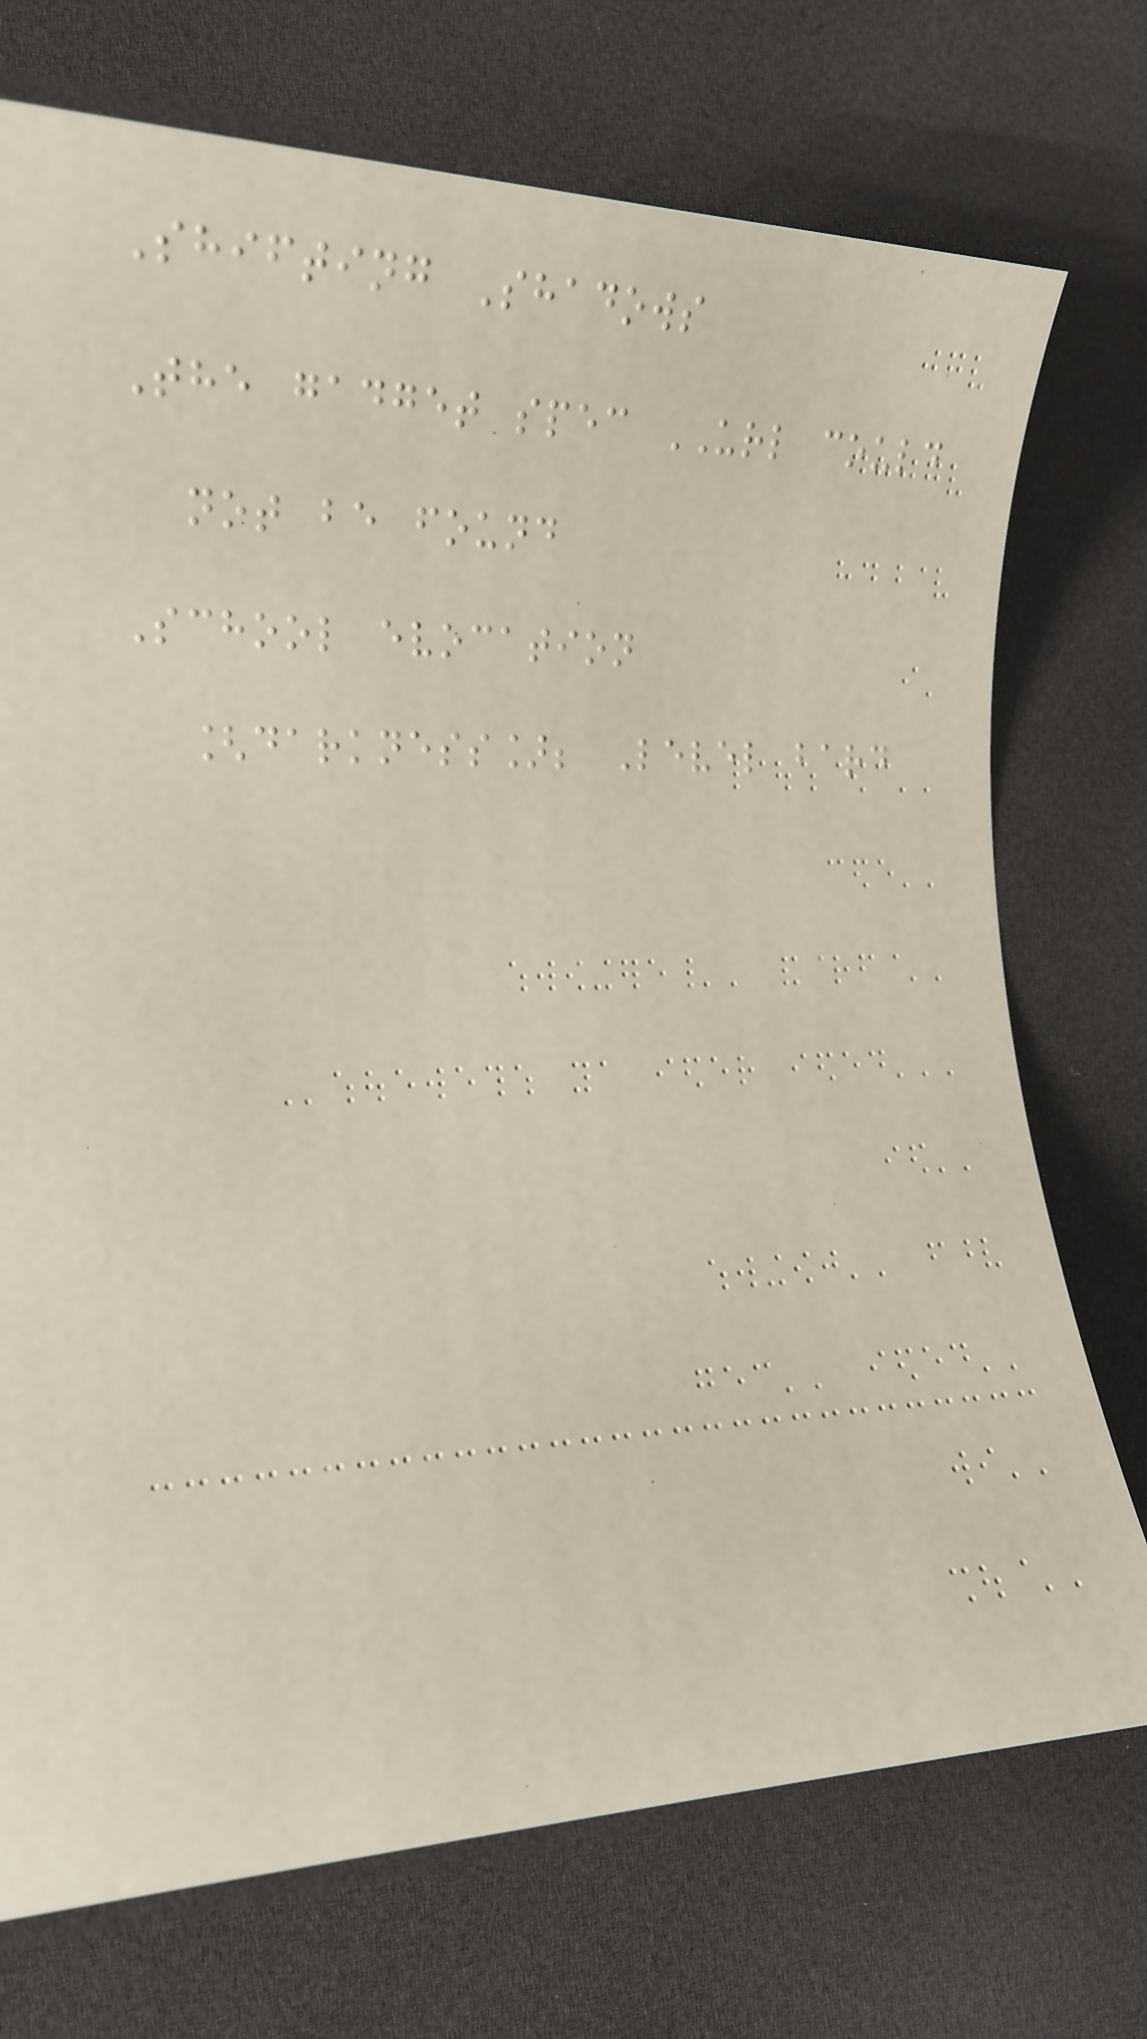Shifting Shadows
The gadget spec URL could
not be found
School evocation
[darkness]; Level bard
